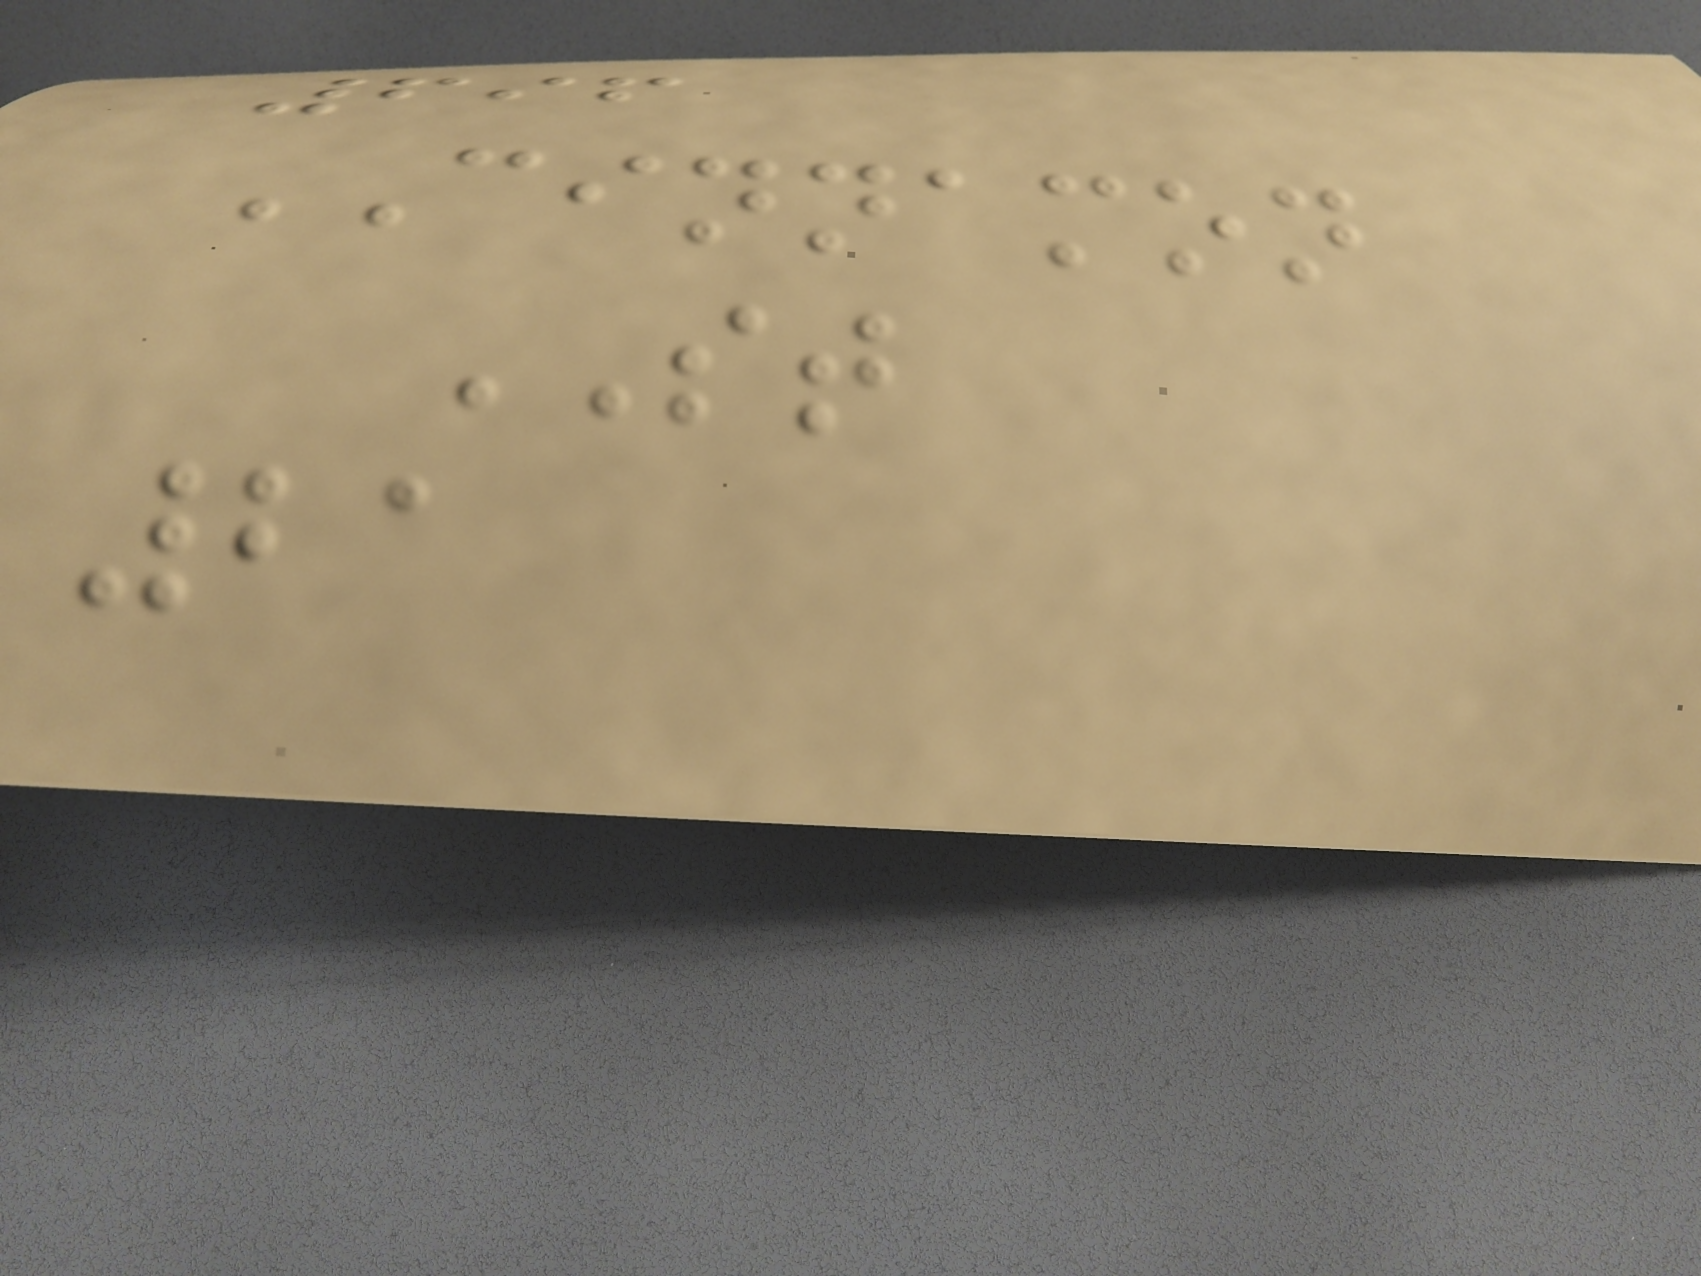696
CINNAMON
ST
21
